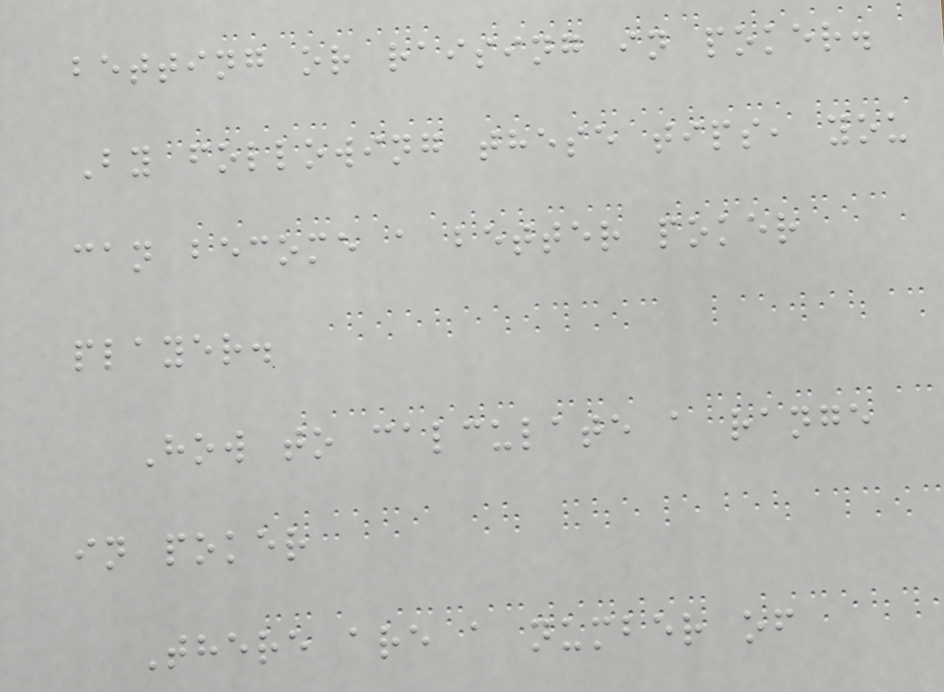betting or raising in poker.
By following these tips, you
can become a better poker
player.
How to calculate a range
in poker
There are a number of
